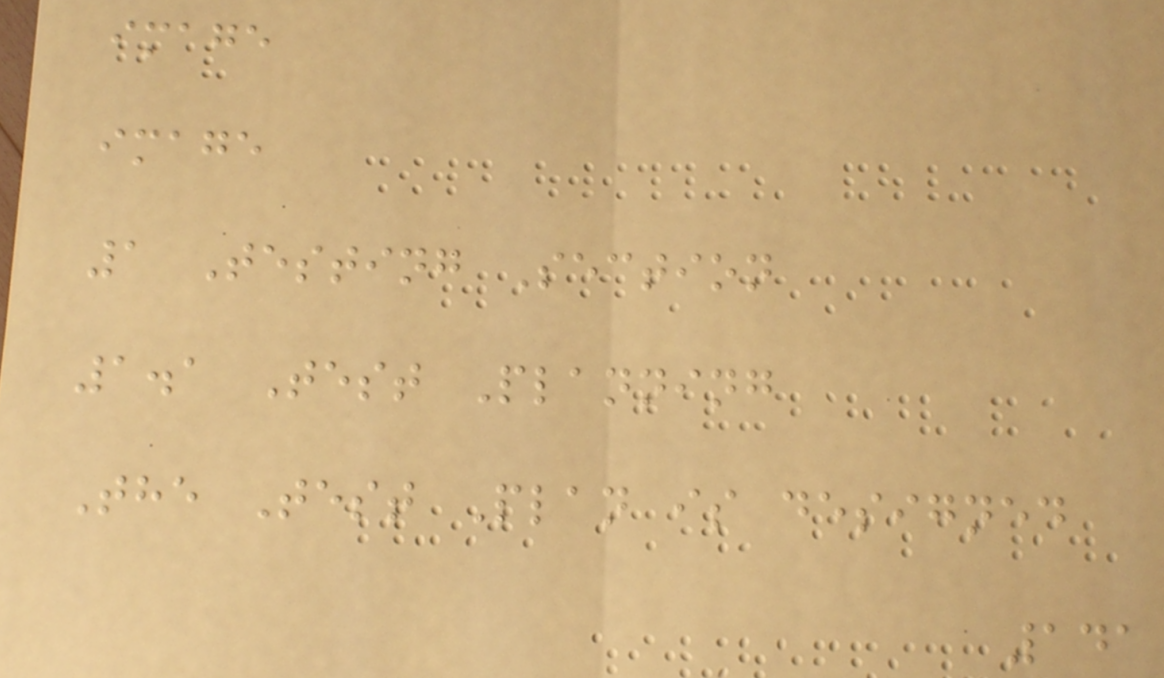image
image
1 Testing Section
1.1 Test Planning
The Test Plan is designed
141
